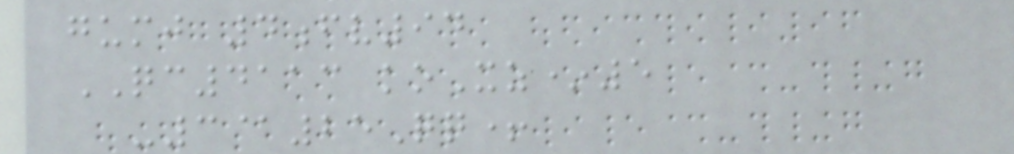gumj 4fv94
QC4113 koXz*5
-3@25Qq+
